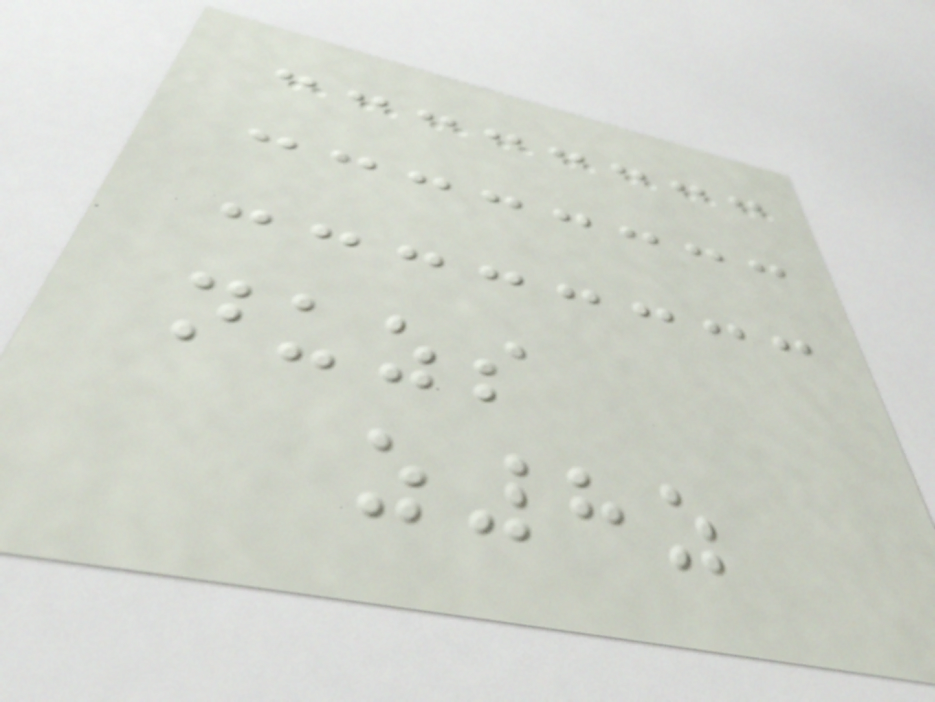nuzs
z8z
